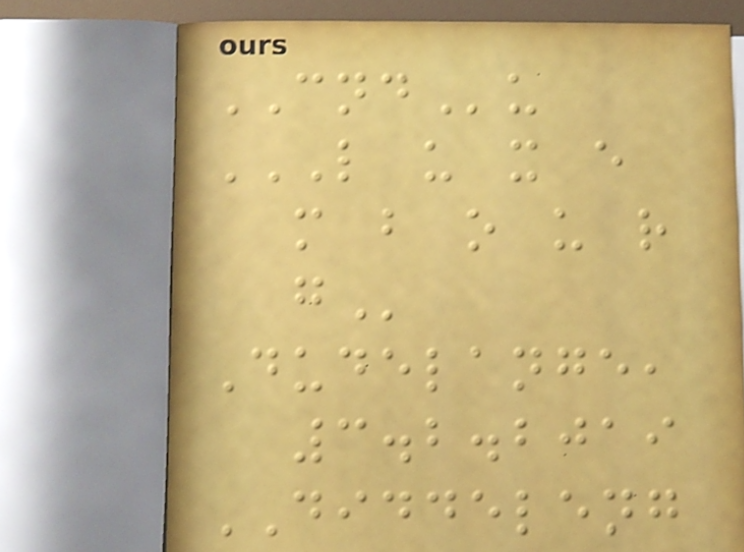CNDu
L U X E
M B O U R
G
Dudelange,
3.2.2019
DIDDELENG
